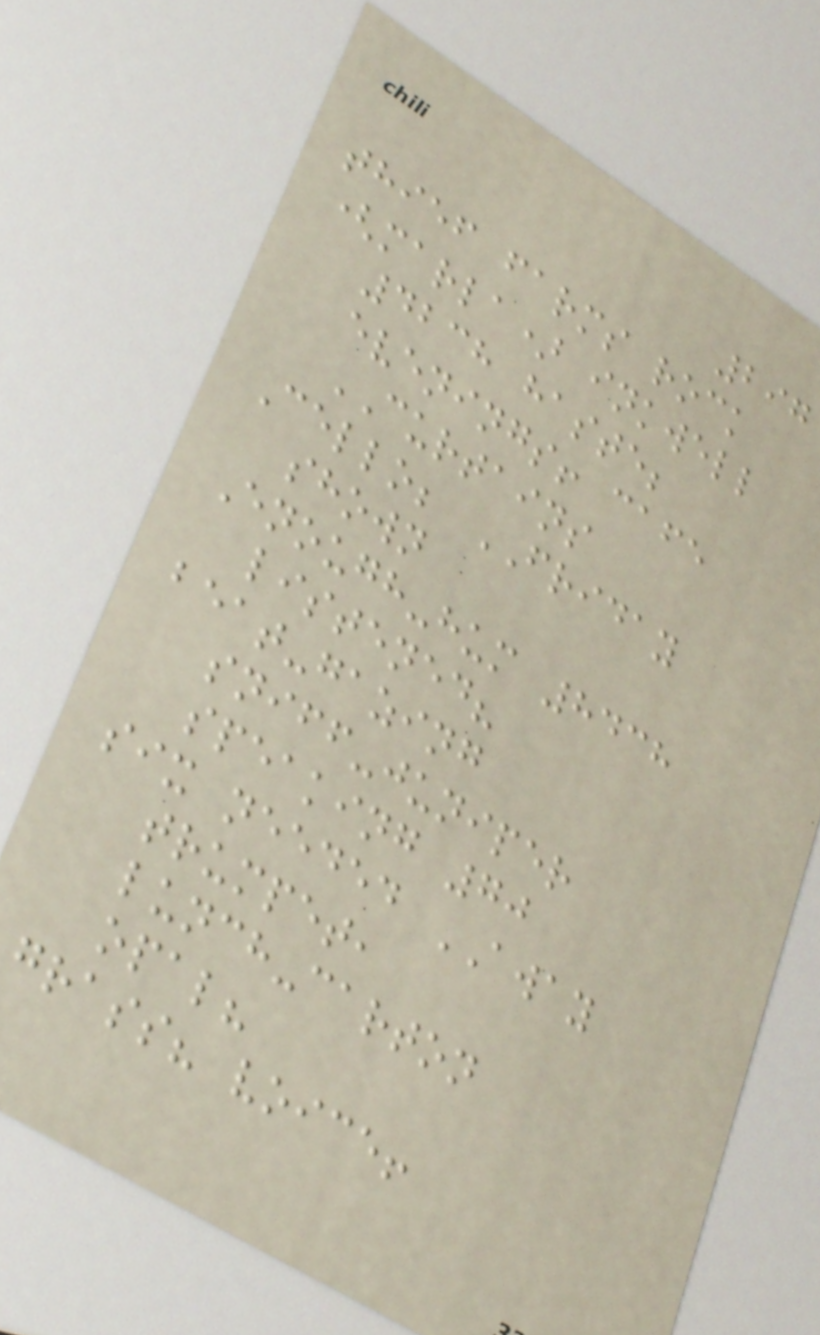297
thief farms rock
(marla) inkwell
4238 haste;
evenings! cafe
CURTAINS
Cello; FRIDAY
shown
Enough-hum 8438
listened?
beat-gazing
sniff-juniper
speaking 70
six needed AWAY
trumpet,
lunch-carton
opal?
grass? voice!
